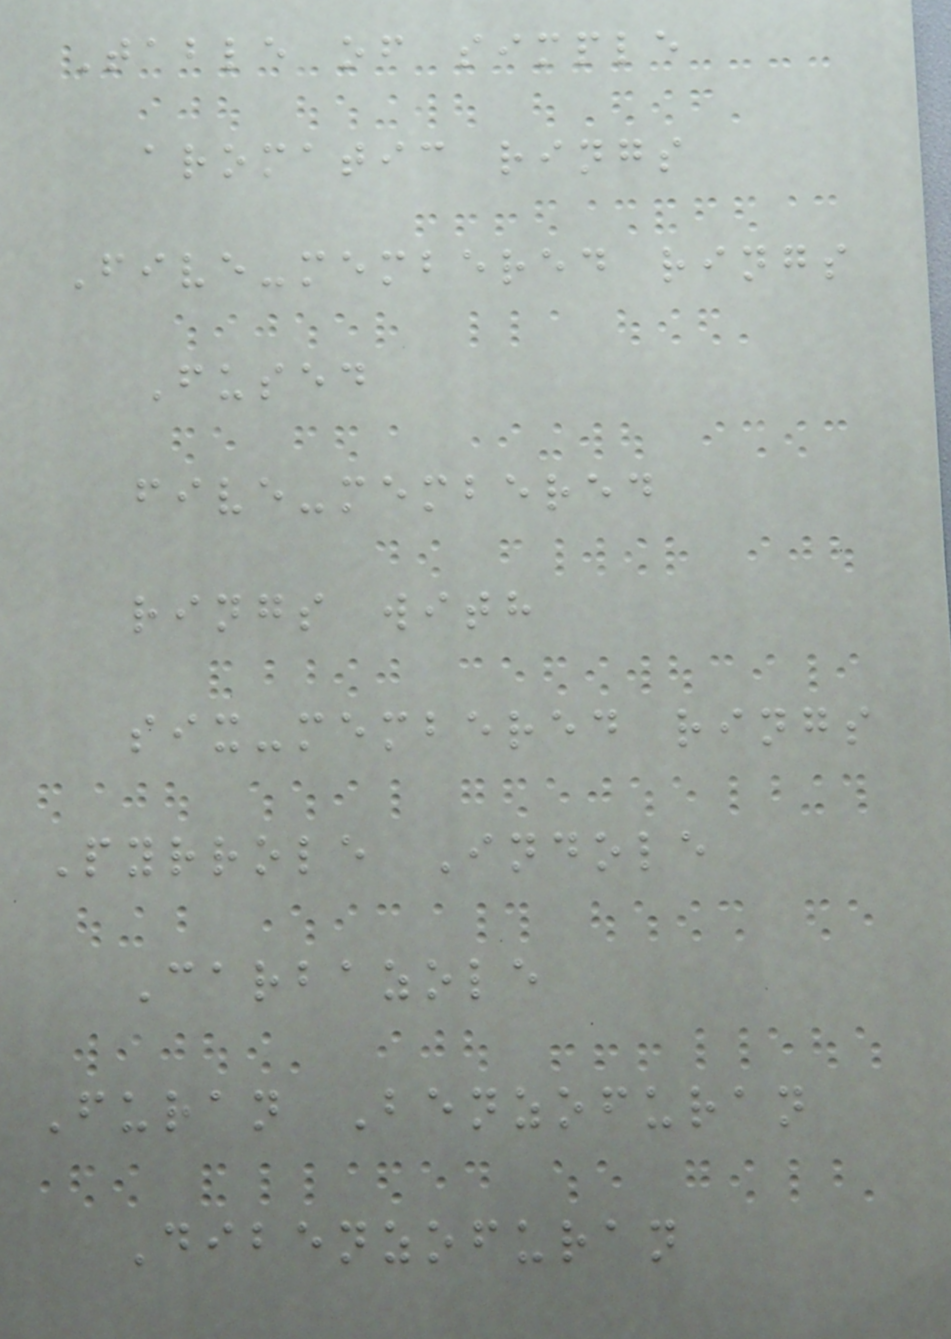Table of simple
aromatic rings
Five-membered rings
Fused
five-membered
rings with
six-membered rings
Pyrrole Indole
Carbazole
Furan Benzofuran
Dibenzofuran
